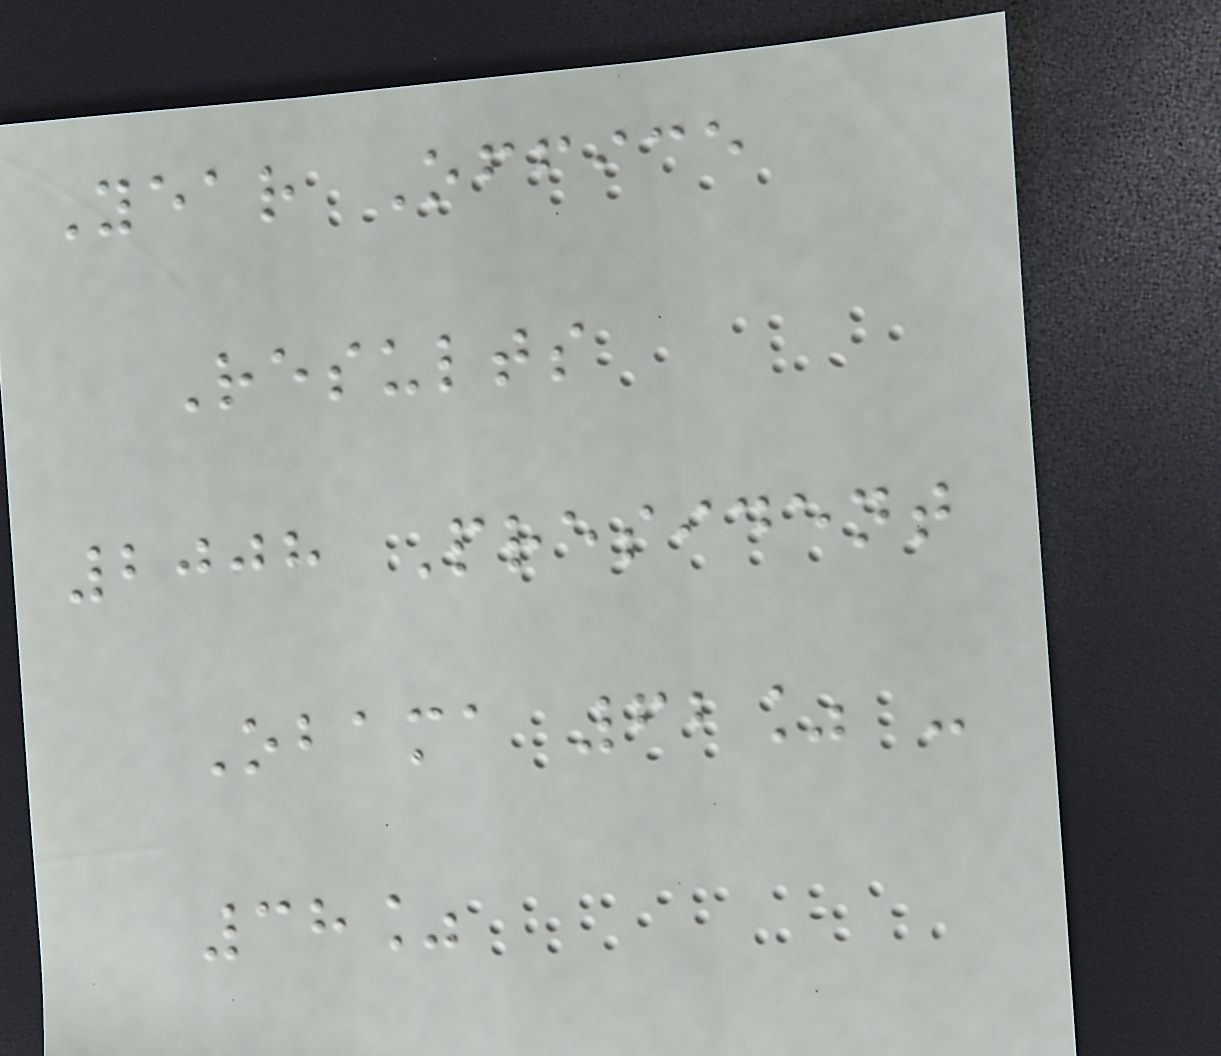Year Office
Results
2008 President
Obama 62% -
38%
